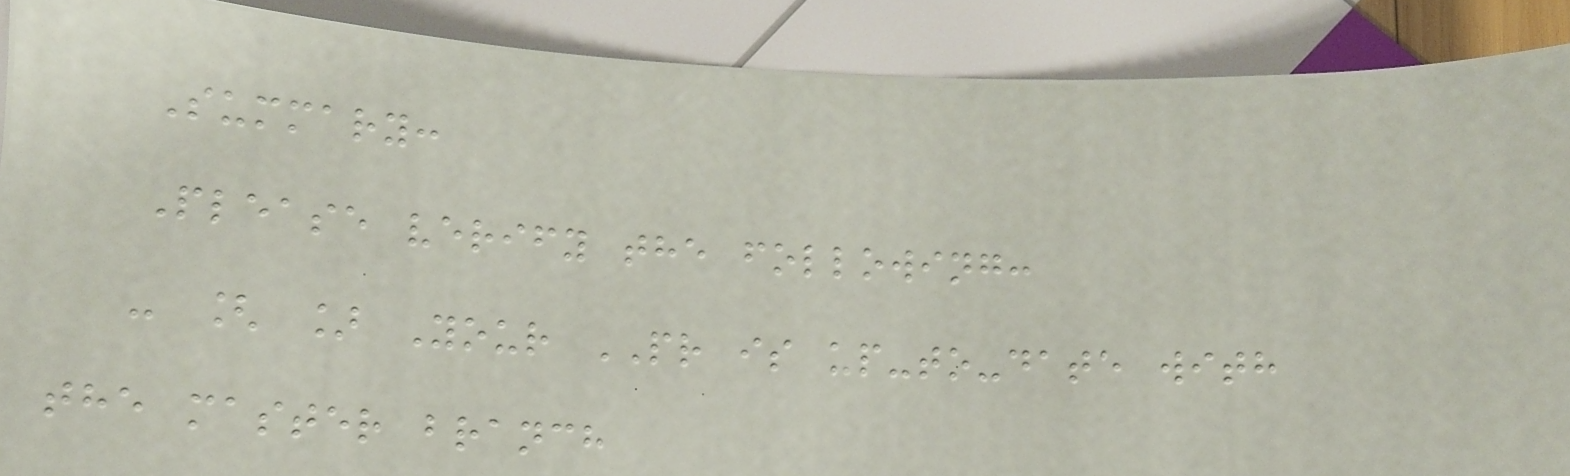Summary:
Please verify the following:
- [ ] Your PR is up-to-date with
the master branch
